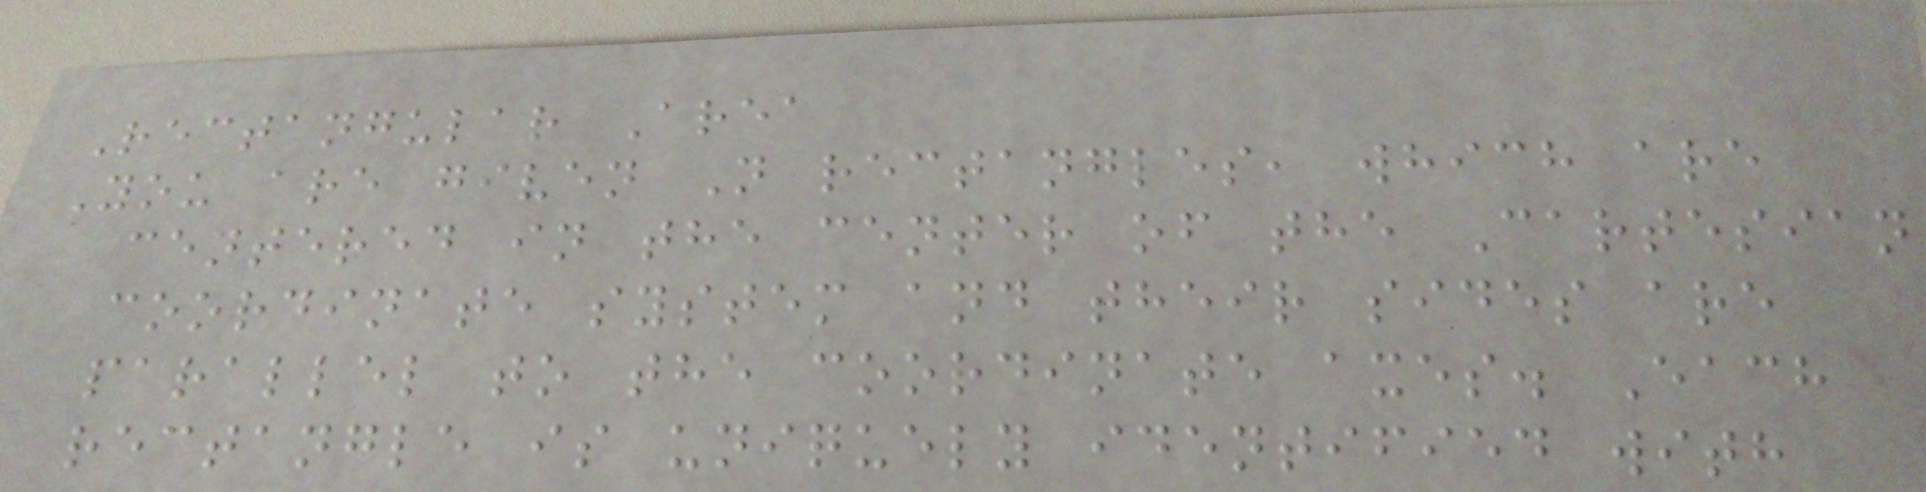Rectangular Area
You are given N rectangles, which are
centered in the center of the Cartesian
coordinate system and their sides are
parallel to the coordinate axes. Each
rectangle is uniquely identified with
